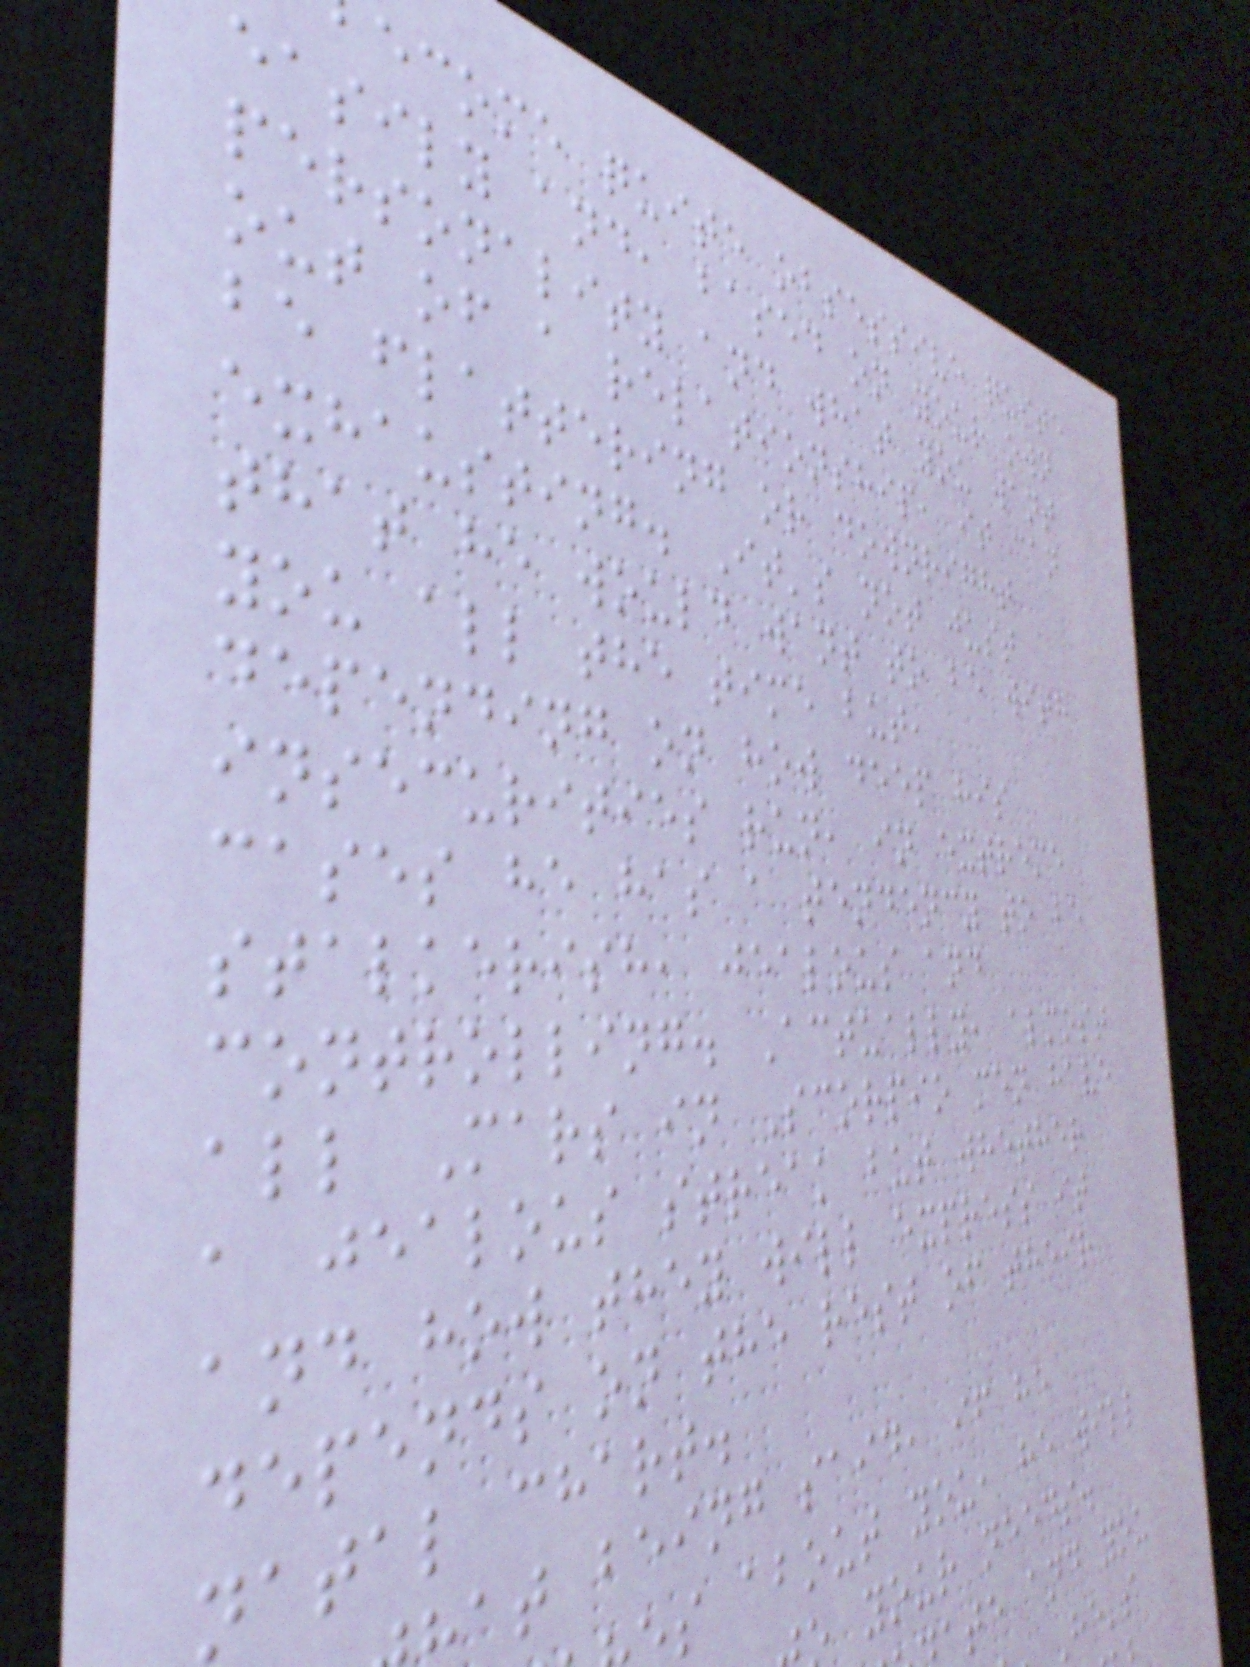ecome quite obsessive quite
easily and, based on your own
personality and what you want
out of a relationship, it can
be flattering or downright
exhausting. It's not just
that he would want to be with
you all the time but,
depending on how deep his
insecurities run, in extreme
cases he has a tendency to be
stalkerish, jealous and
controlling. Actually, almost
all Mars in Scorpio men have
a jealous streak but whether
and how they will express it
depends on the rest of their
natal chart.
at being said, if he
s about you, he will
your needs.
te and you
